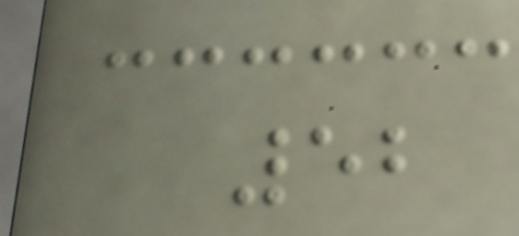52
